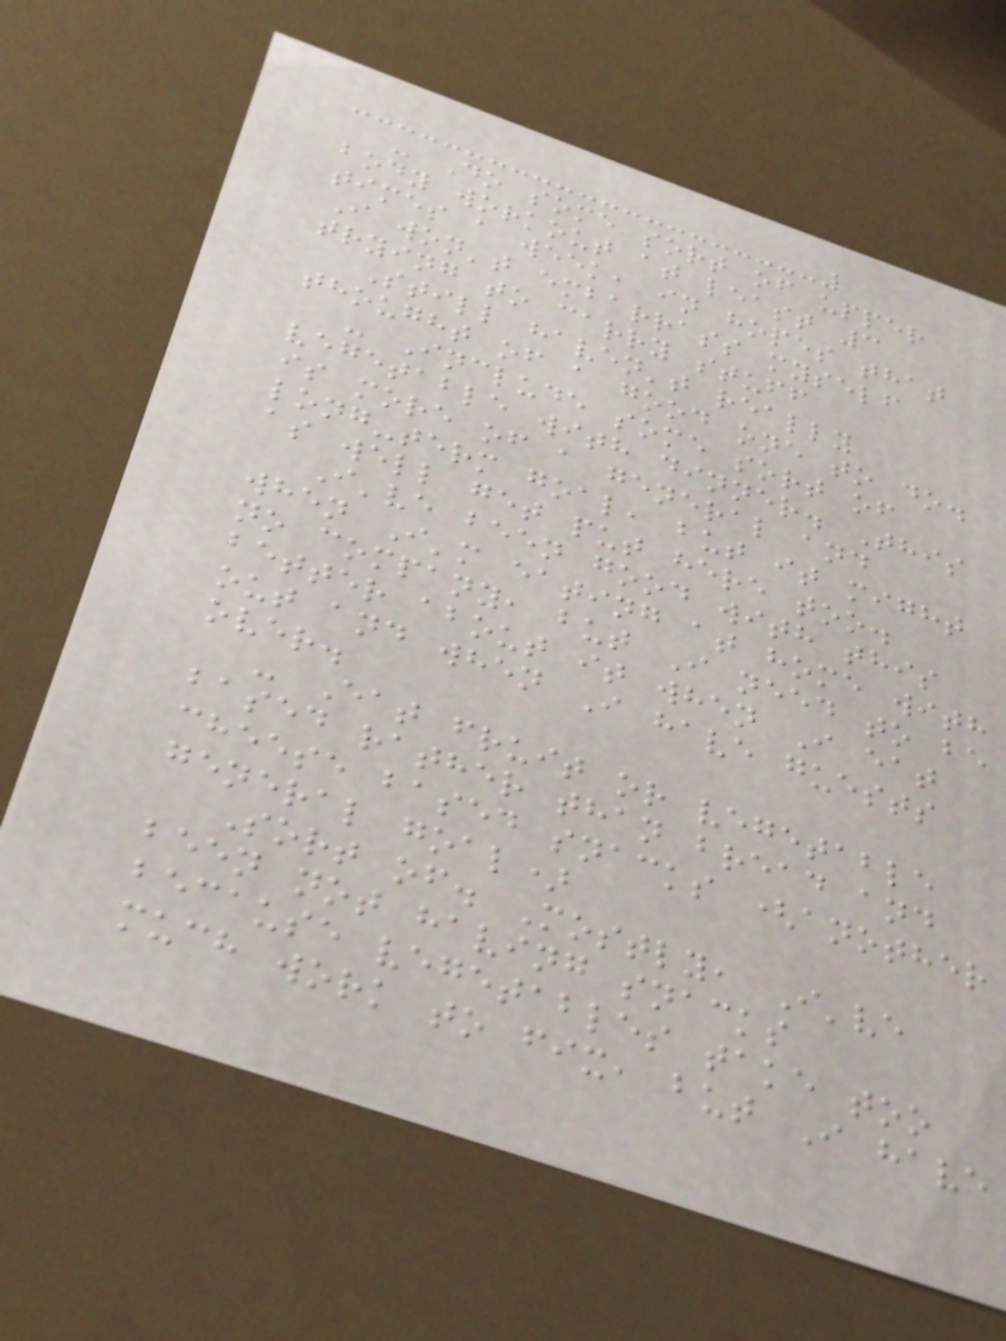- Do some sort of upper
body workout at least 3
times a week, in hopes that
I won't embarrass myself
trying to carry stuff
Still haven't really
thought of a good one to do.
- Include some sort of
vegetable with dinner. This
is more of a general and
long-term goal, but it might
as well get put here too.
I've been good with this
when I'm eating at home with
no company, but I need to be
better about it when I eat
out and when I have guests
over.
- Eat fruit or vegetable
based rather than bread and
cheese based snacks (another
general goal)
Sort of. Mostly, I've
been not having snacks
because vegetables take too
much work to fix, but I have
